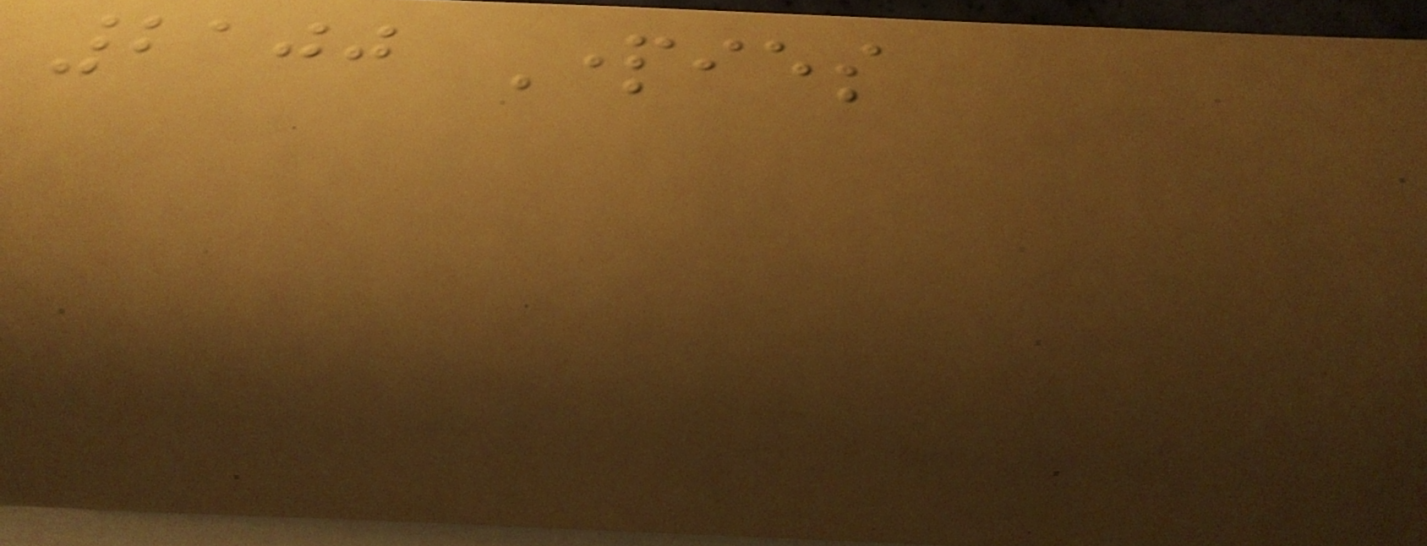2100 Parties
